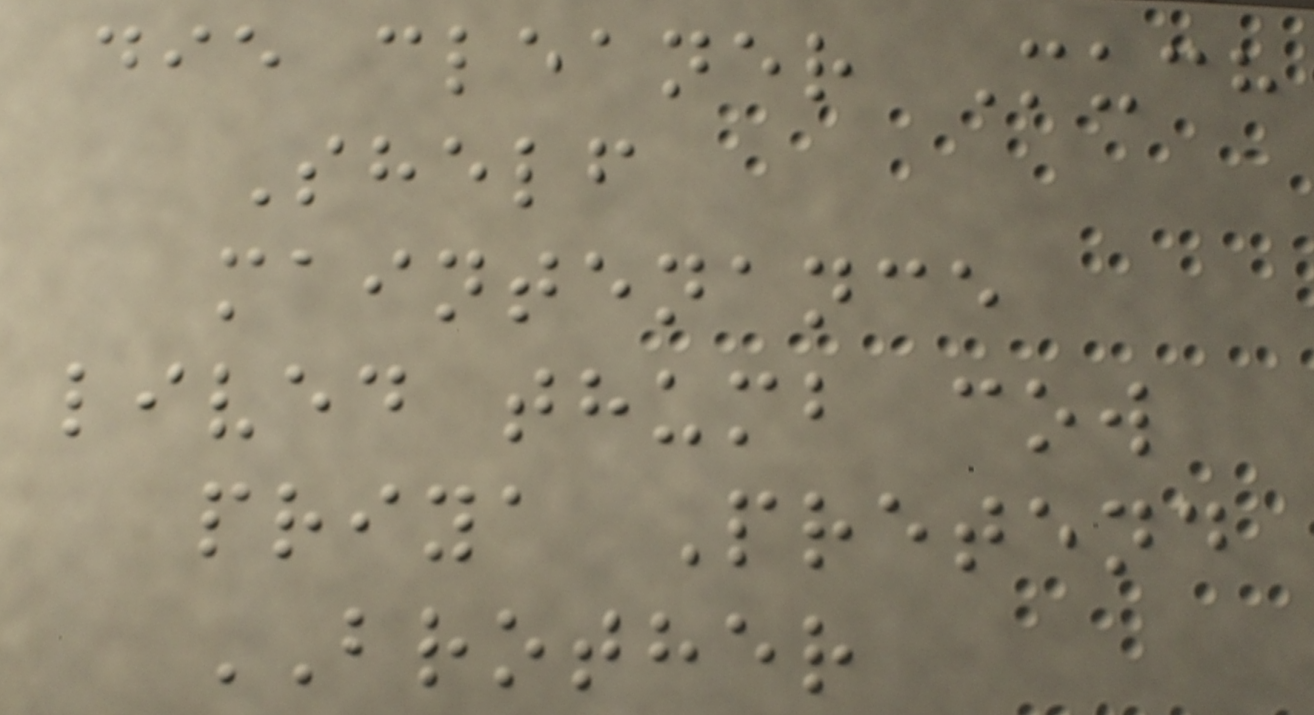die cleaner Much
Shelf
maintenance
lived thumb cow
priya Pretend
BROTHER
